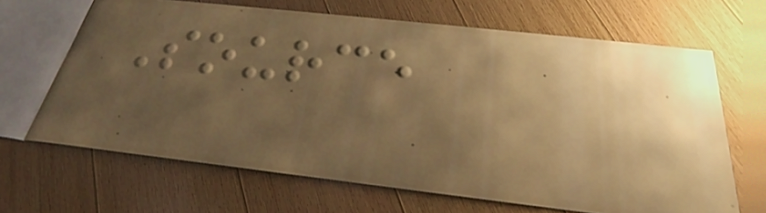Source
